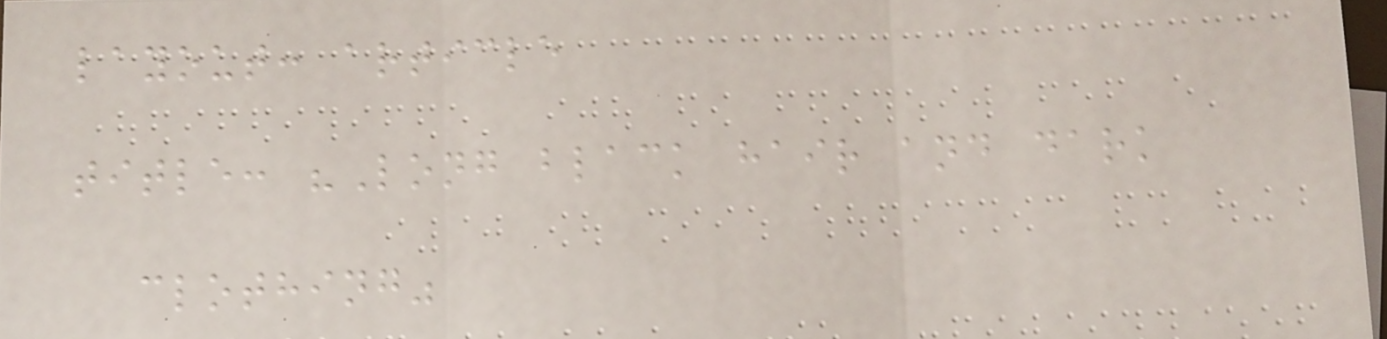layout: article
title: "Long black hair and dark
clothing"
